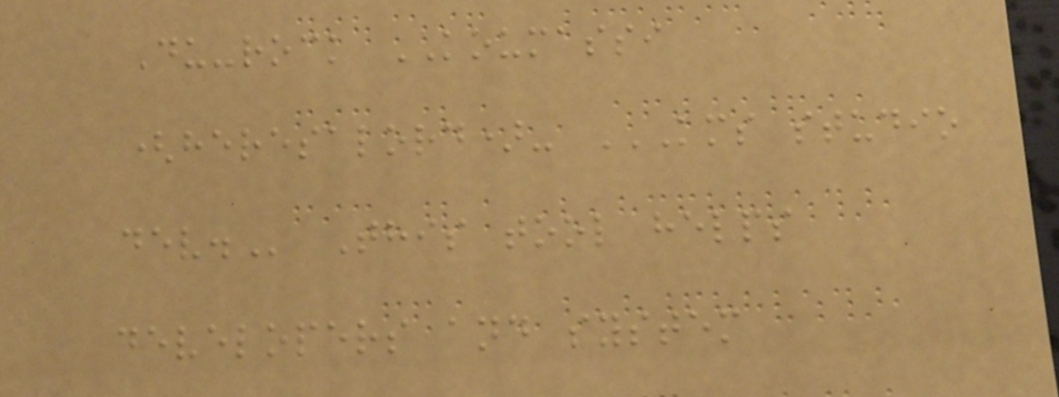Du-rock KOUMASSI
(heresalord)- KMS STUDIO
DEV. This tool helps
developers and system
